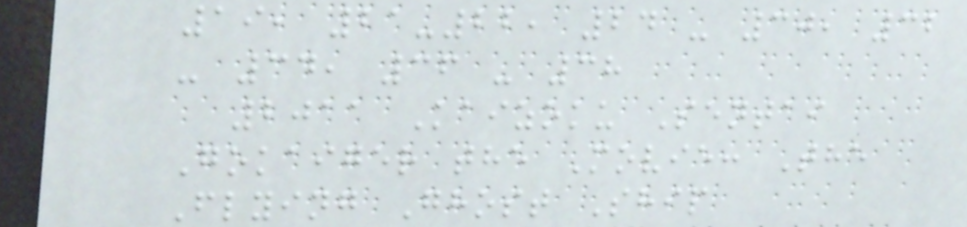19, 21-22, 24 - 30, 32
- 34, 36 - 38
2011 Kaizoku Sentai
Gokaiger the Movie: The
Flying Ghost Ship
